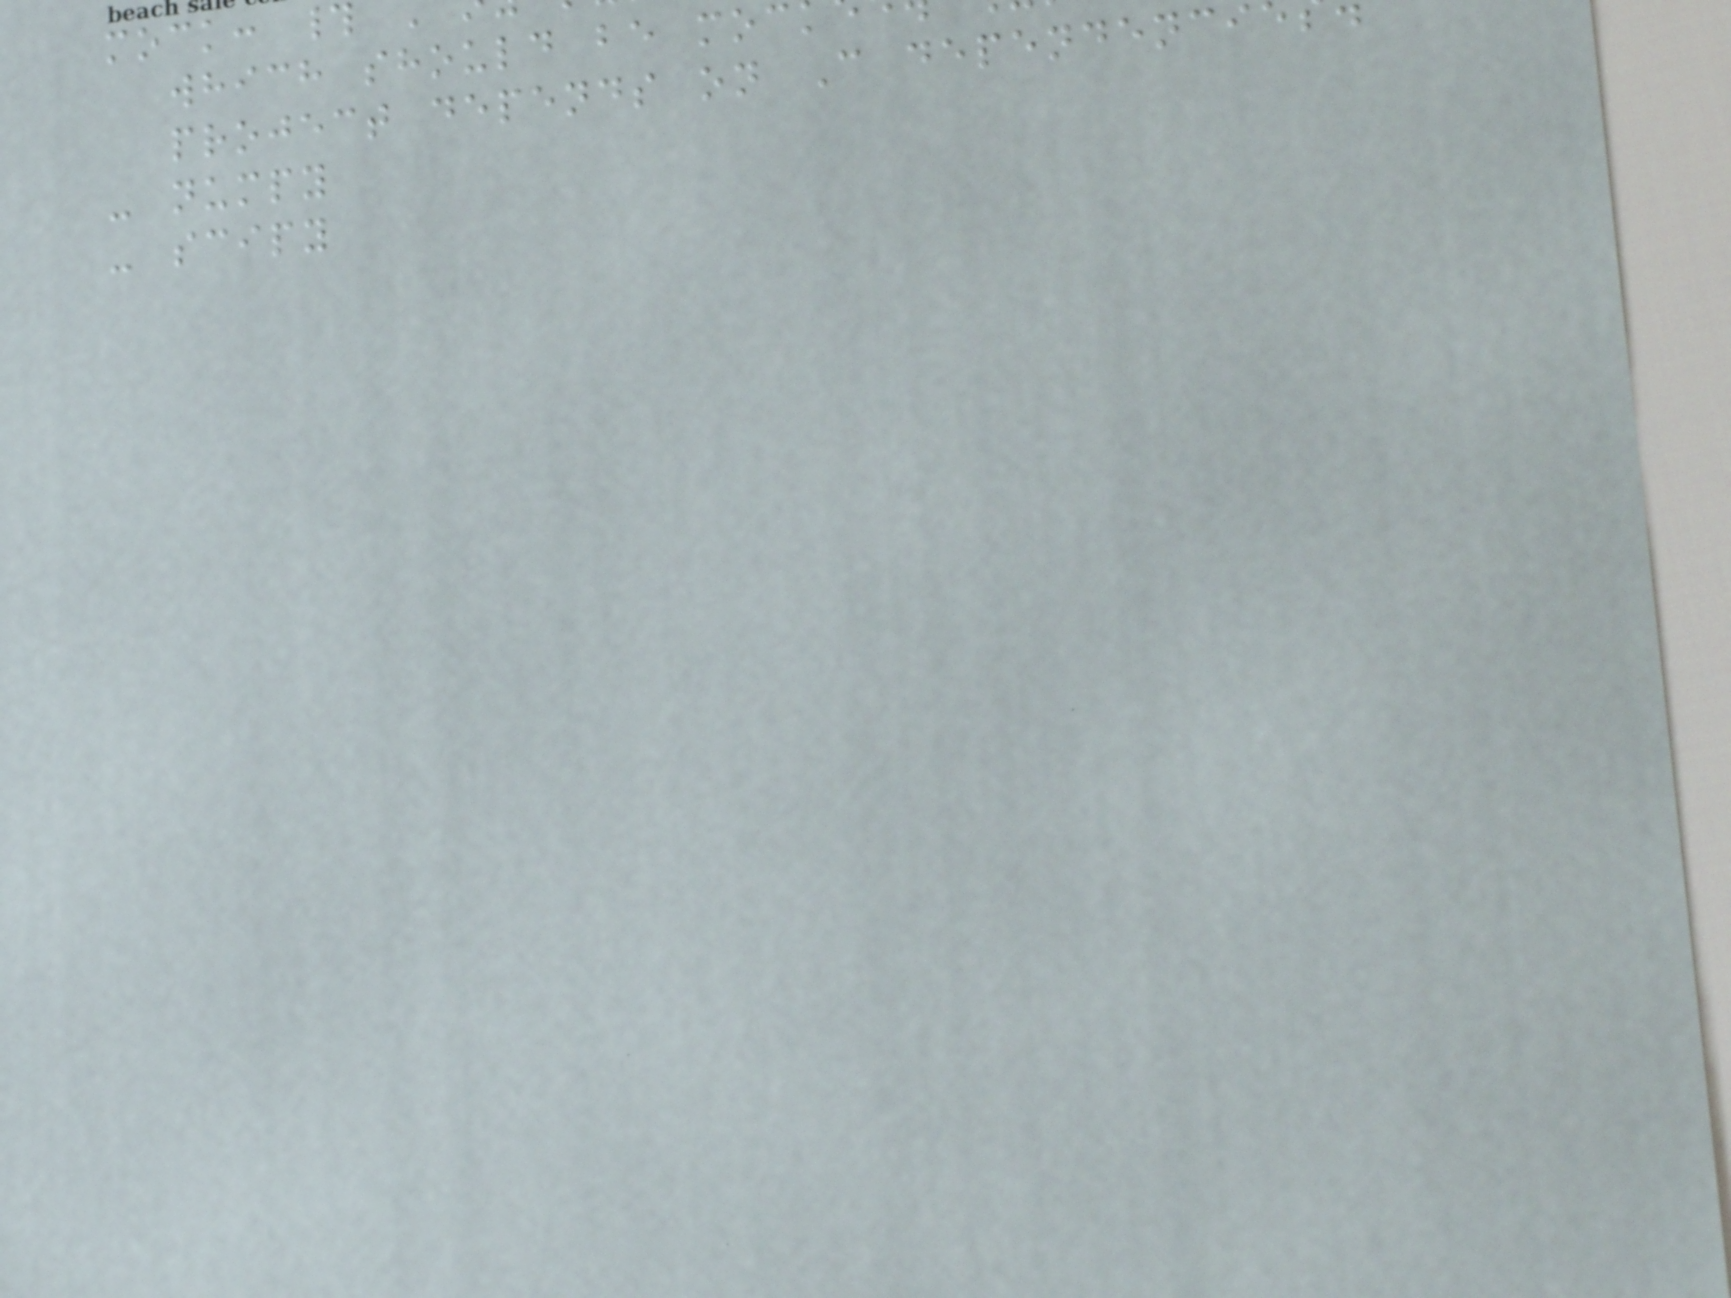which should be moc
project depends on C dependenci
- numpy
- scipy
